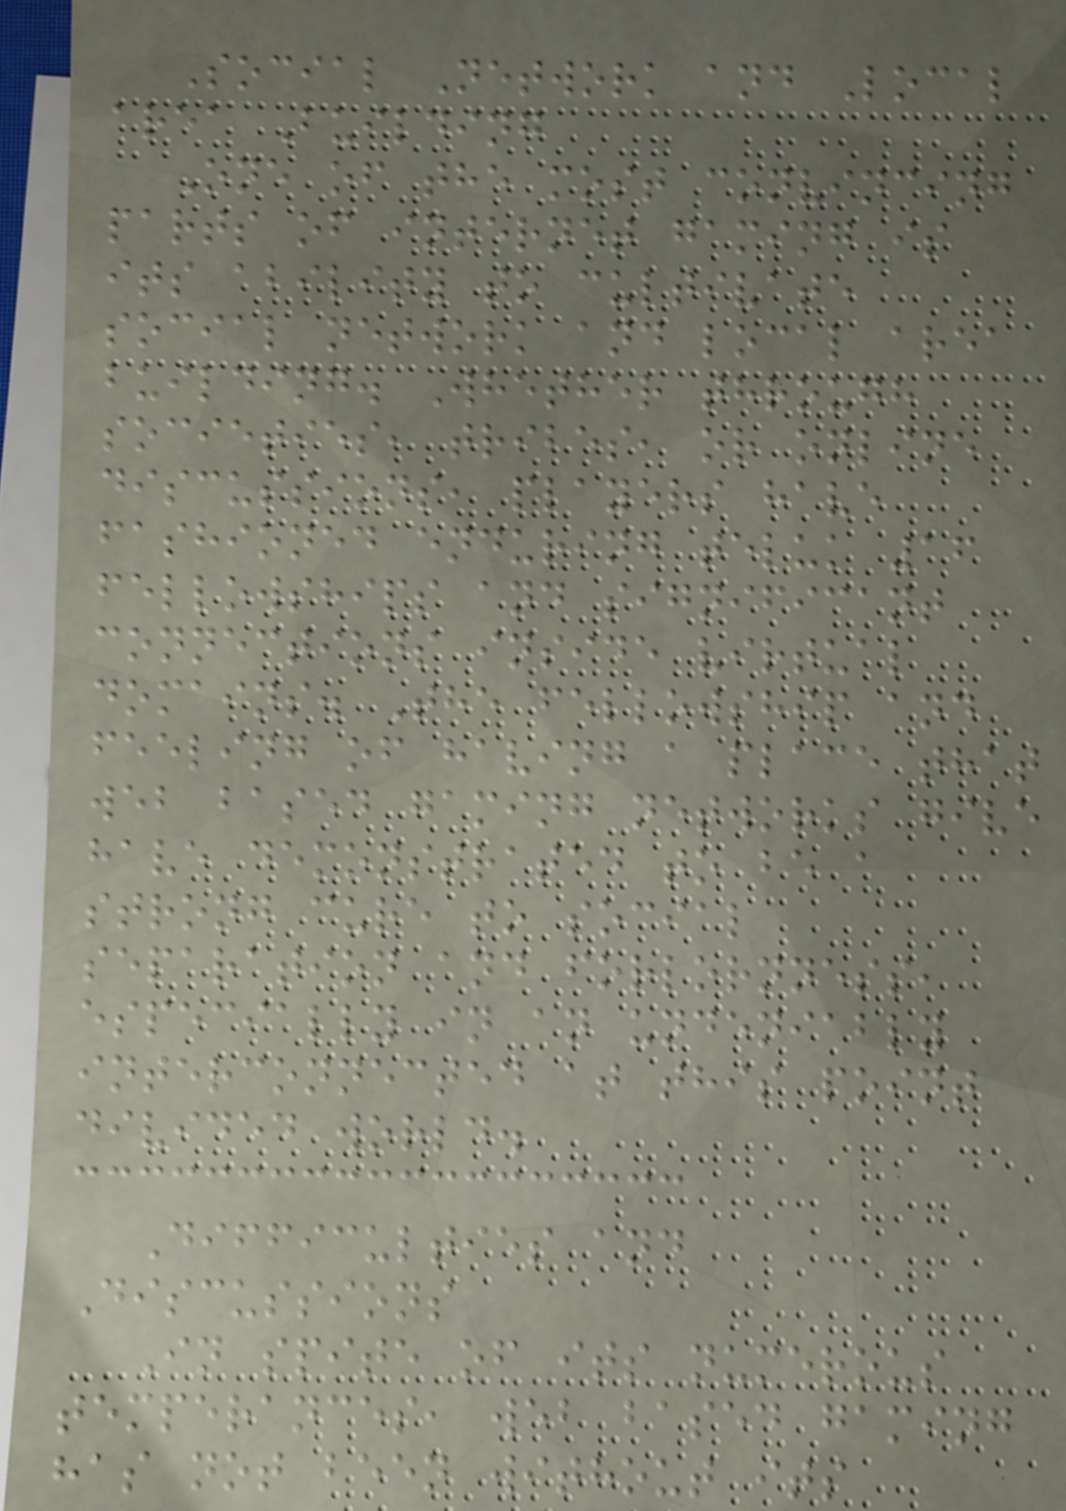Social Network and Local
area Building
One of the most convincing
parts of internet gaming is
its ability to cultivate
social network and local area
building. Whether through
societies, tribes, or online
discussions, players have
fashioned enduring teluk 16
fellowships and significant
connections inside virtual
domains. The fellowship and
feeling of having a place that
web based gaming networks give
have demonstrated to be a
strong cure to social
separation and forlornness,
especially in an undeniably
interconnected at this point
divided world.
Difficulties and
Discussions
In spite of its numerous
temperances, web based gaming
has not been without its
